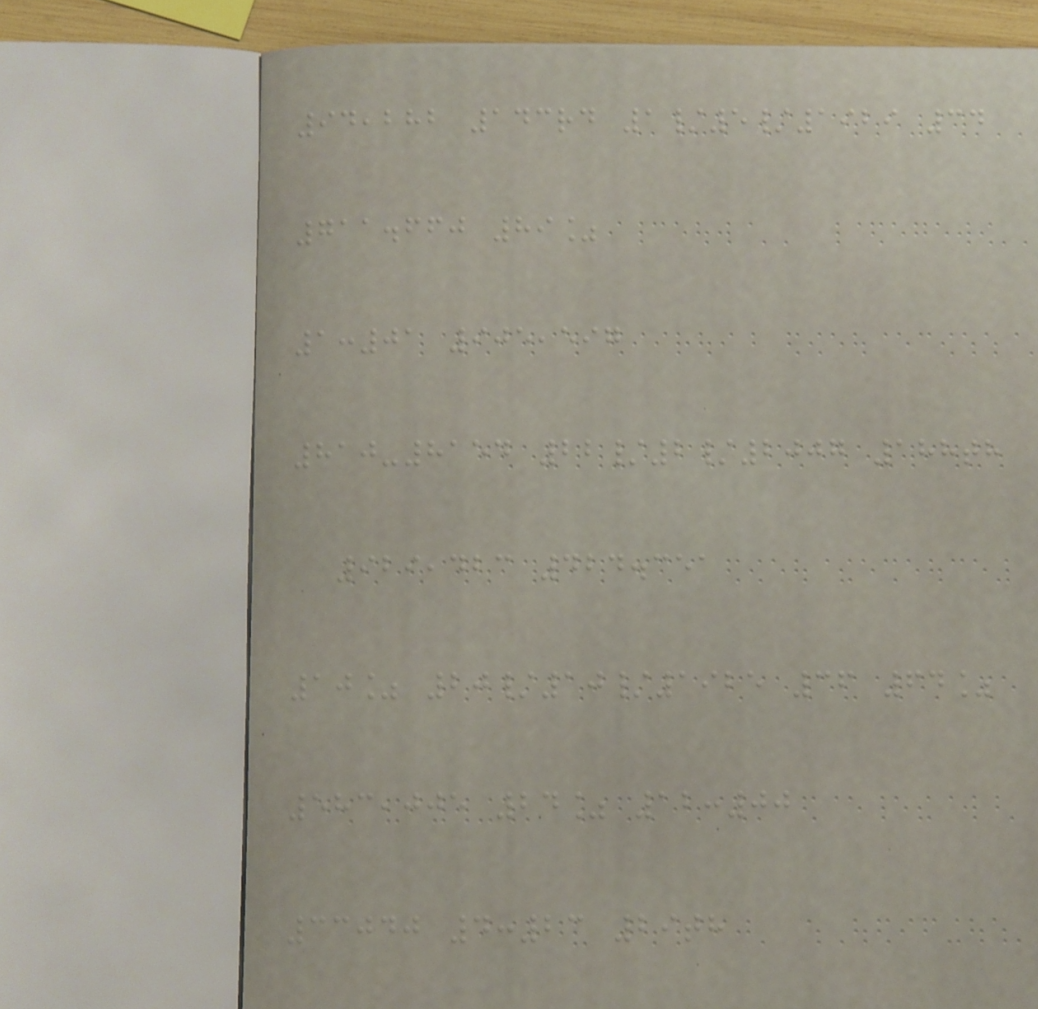94,282 143rd 1/5/1929 34
711.660 89%
1:01 905,597
810-8154 22/2/2007 188th
929,423 424.351
10% 20/10/1925 36 64%
583,005 24% 12:00
33040 4:23 29th
